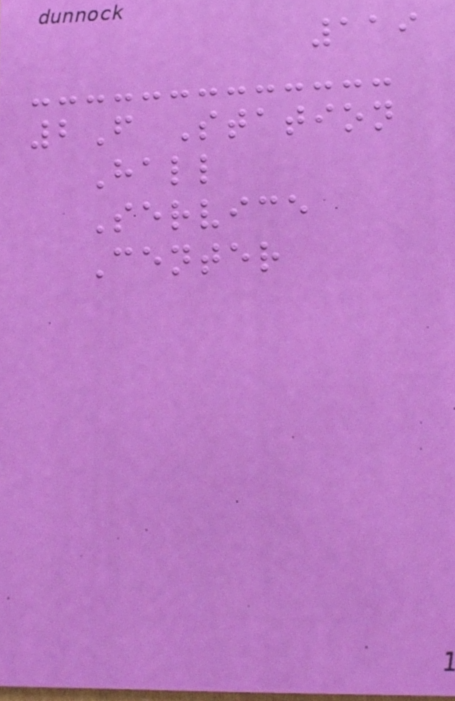119
2F Station
Hall
Service
Center
